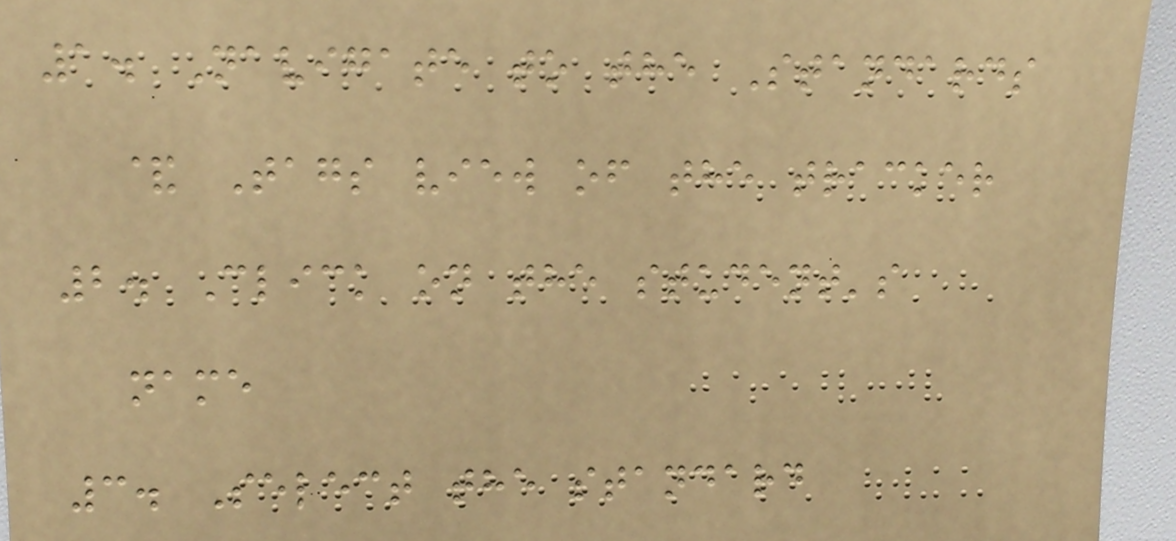1. Navigate to the Standards
& Tags view of the tracker
2. Click on the student's
name
3. Select the standard
